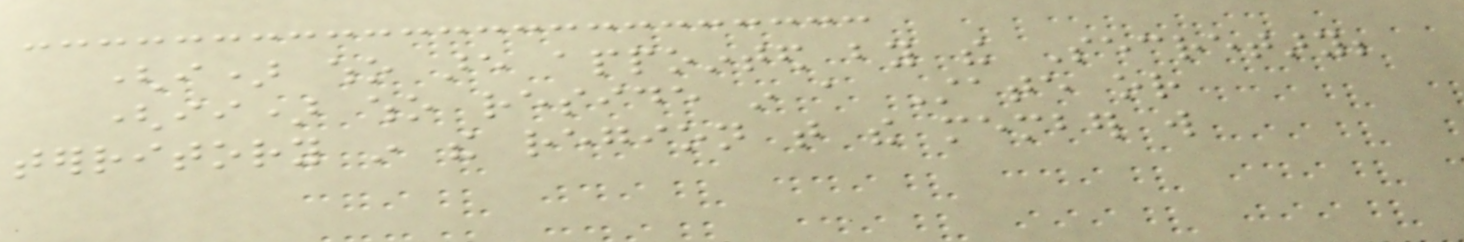(i) who are appointed by the Secretary;
(ii) who reside in a State or
territory in the region that the member will
